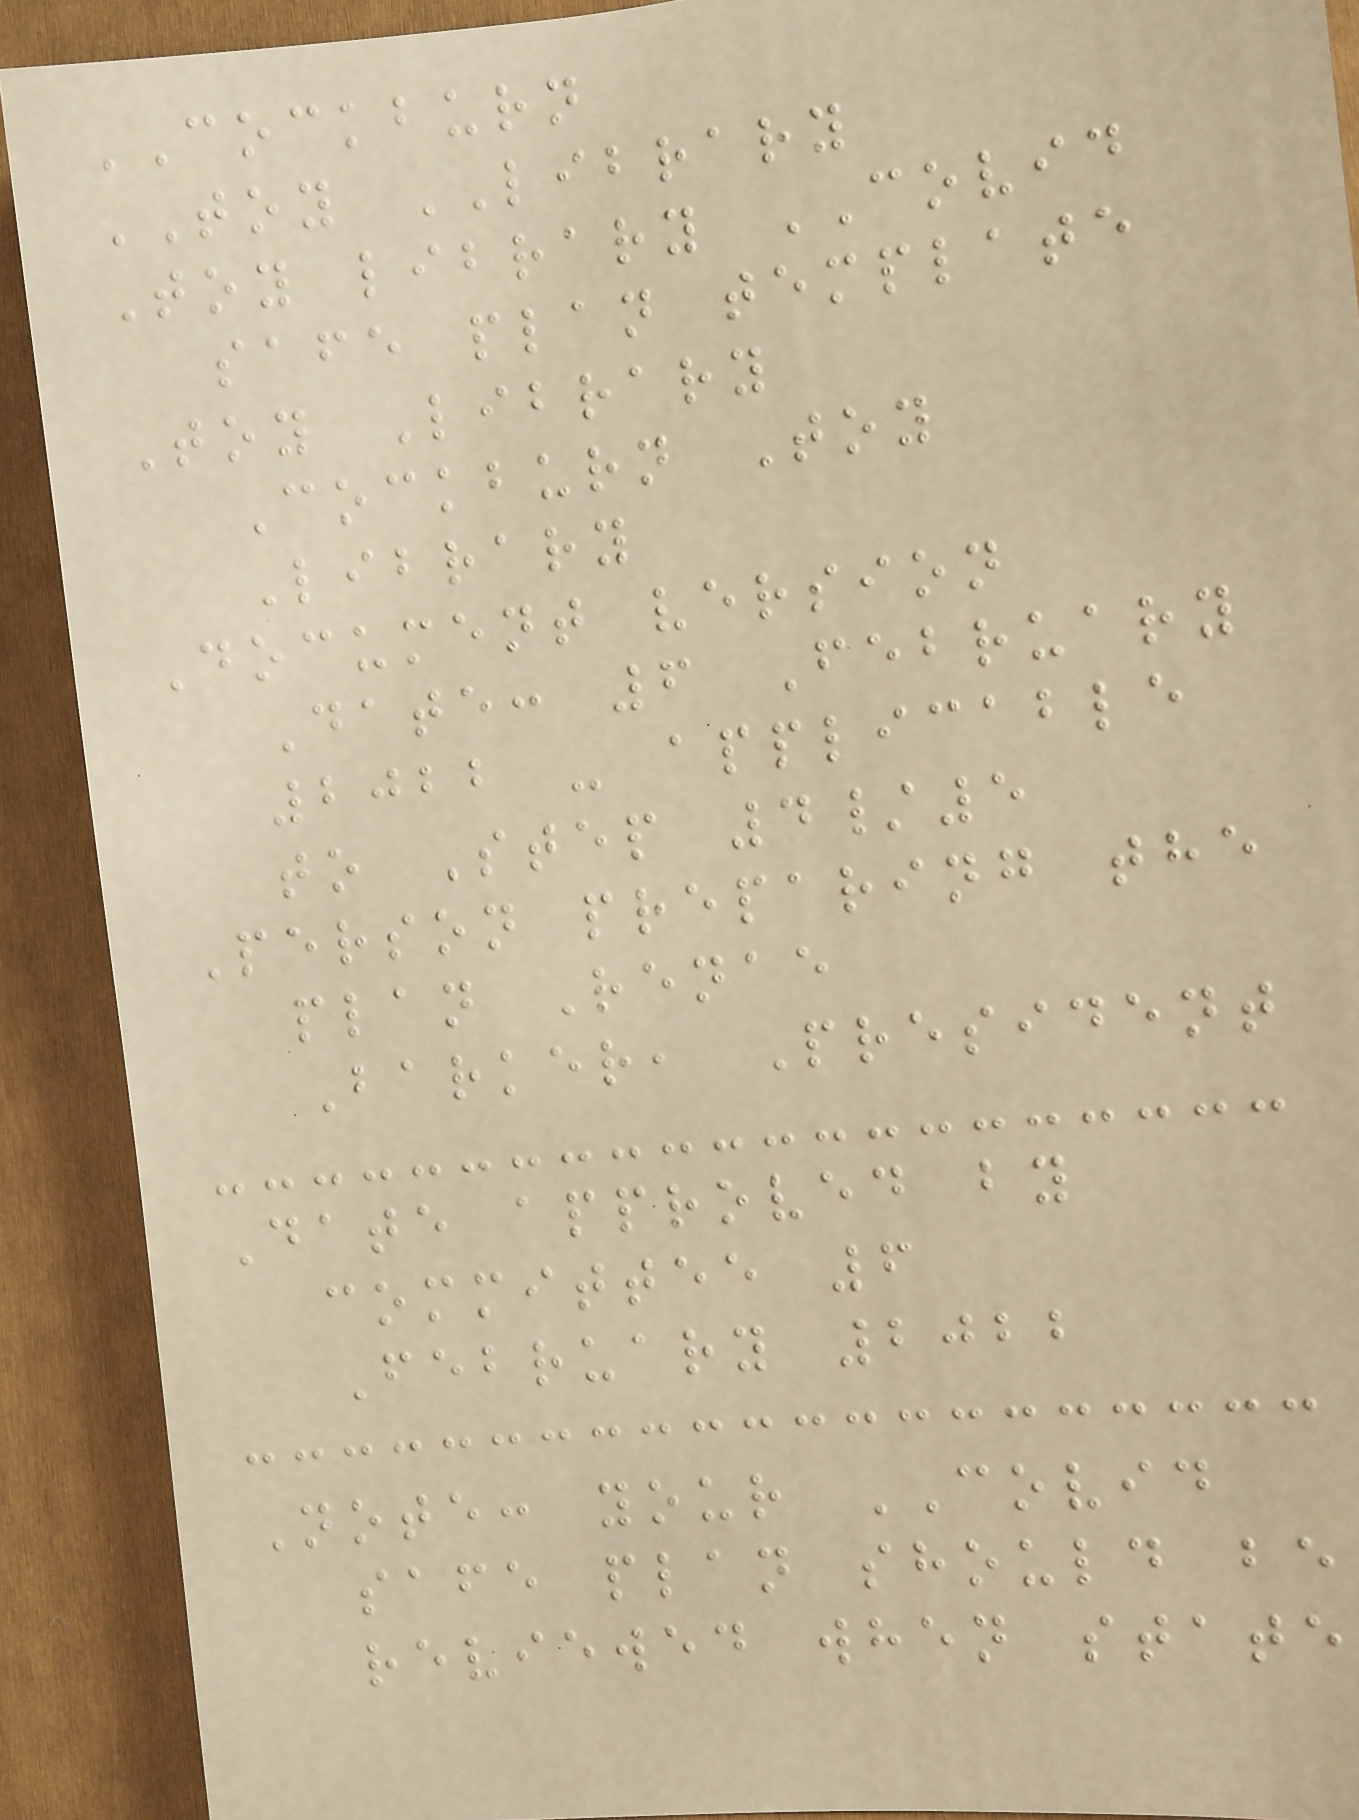COCKBURN
TOY LIBRARY
Toy library COVID
safe plan template
Toy Library
Cockburn Toy
Library
Document version
Date: 6 February
2022 - applicable
to Step 4/5
Person preparing the
plan Renae
Barker, President
Date approved by
committee 6
February 2022
Note: your COVID
safe plan should be
reviewed when state
